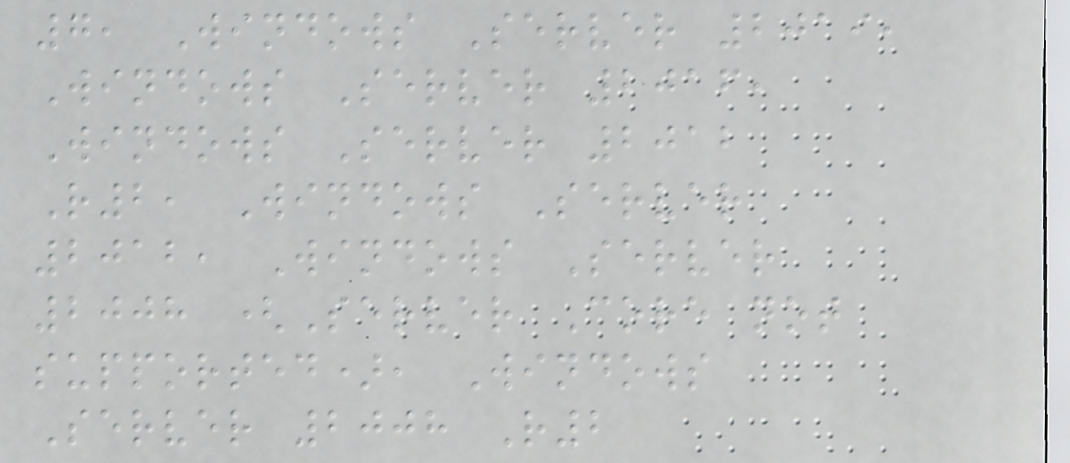7, Windows Server 2019,
Windows Server 2016,
Windows Server 2012
R2, Windows Server
2012, Windows Server
2008 (Server Core not
supported), Windows
Server 2008 R2
